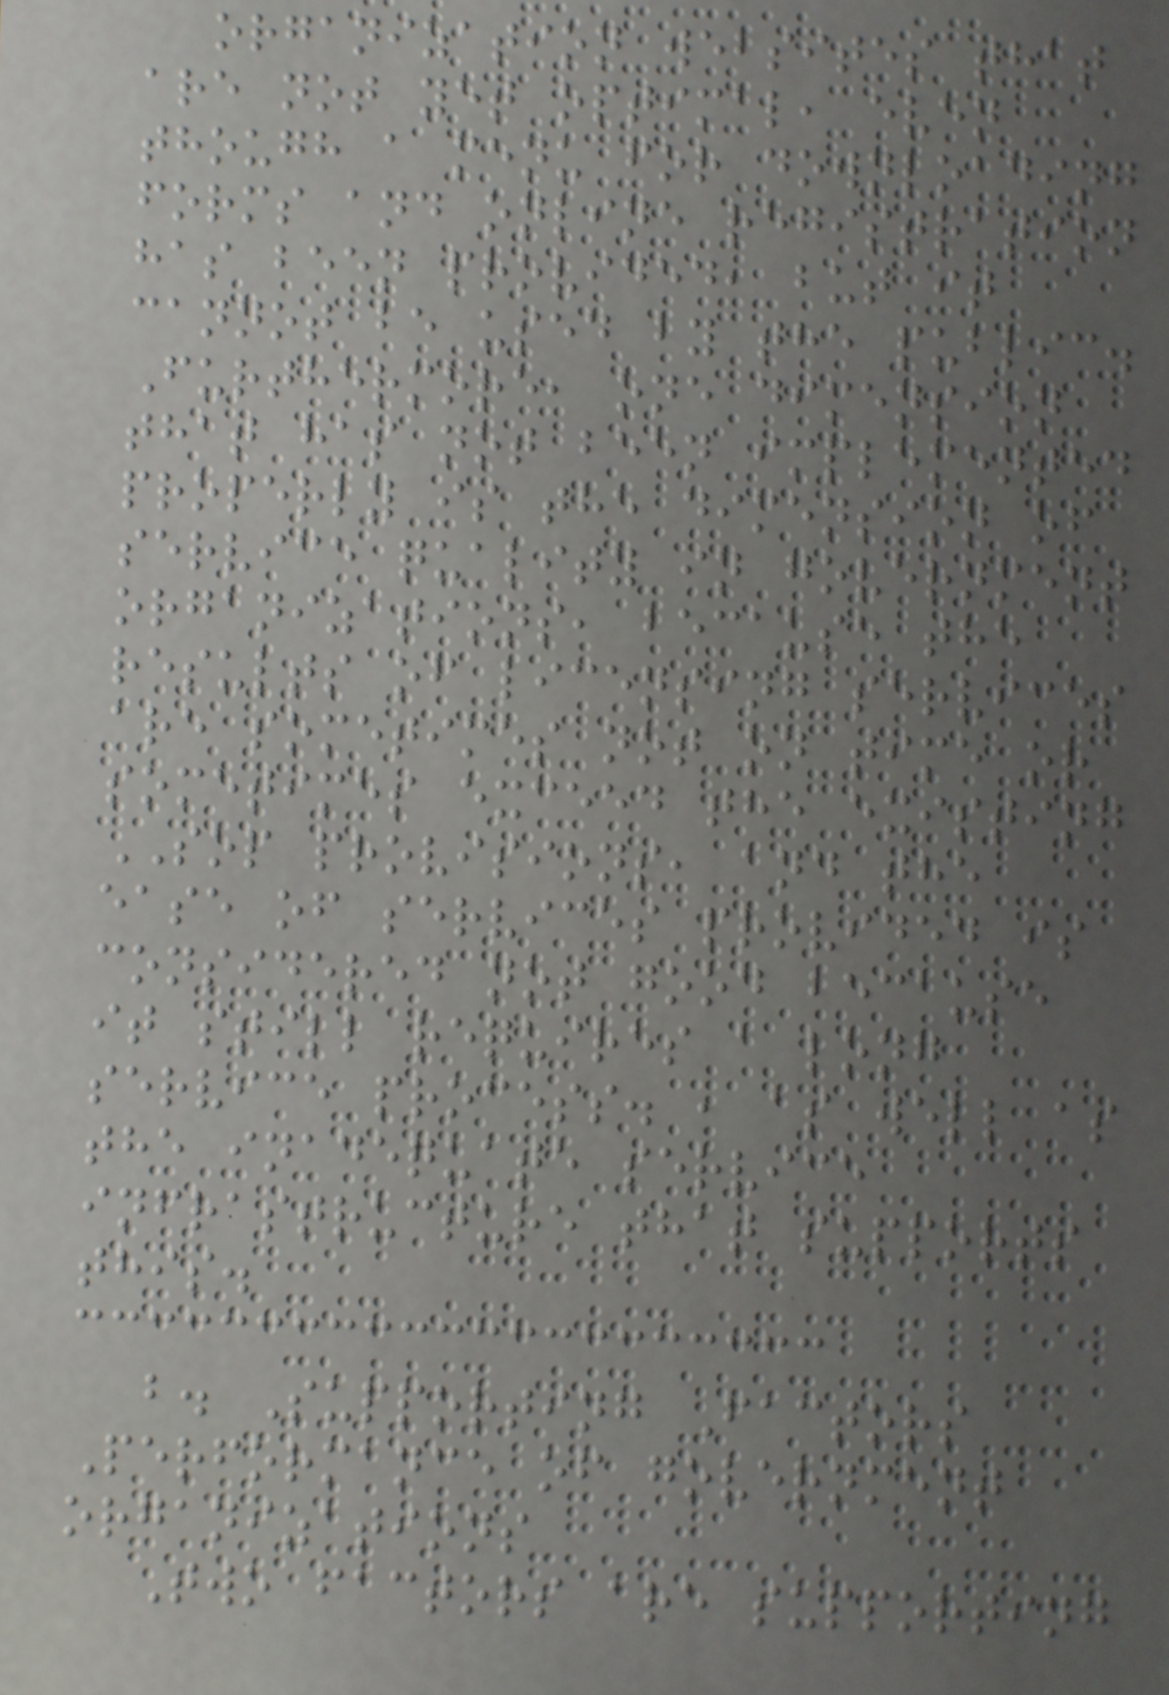organization websites that
are not yet optimal, even
though a menu for downloading
forms and online registration
has been provided, but it
cannot be used by the public.
Furthermore, one dimension
that has not been implemented
properly is the dimension of
service quality in government
organizations, because the
results of licensing services
are sometimes not on time or
sometimes exceed the existing
SOP provisions, and the
ease of services provided is
considered not good because
it still requires a long
service process. , as well as
the inadequate service
infrastructure that supports
this.
b. Supporting Factors
Performance of government
organizations
Two factors are supporting
